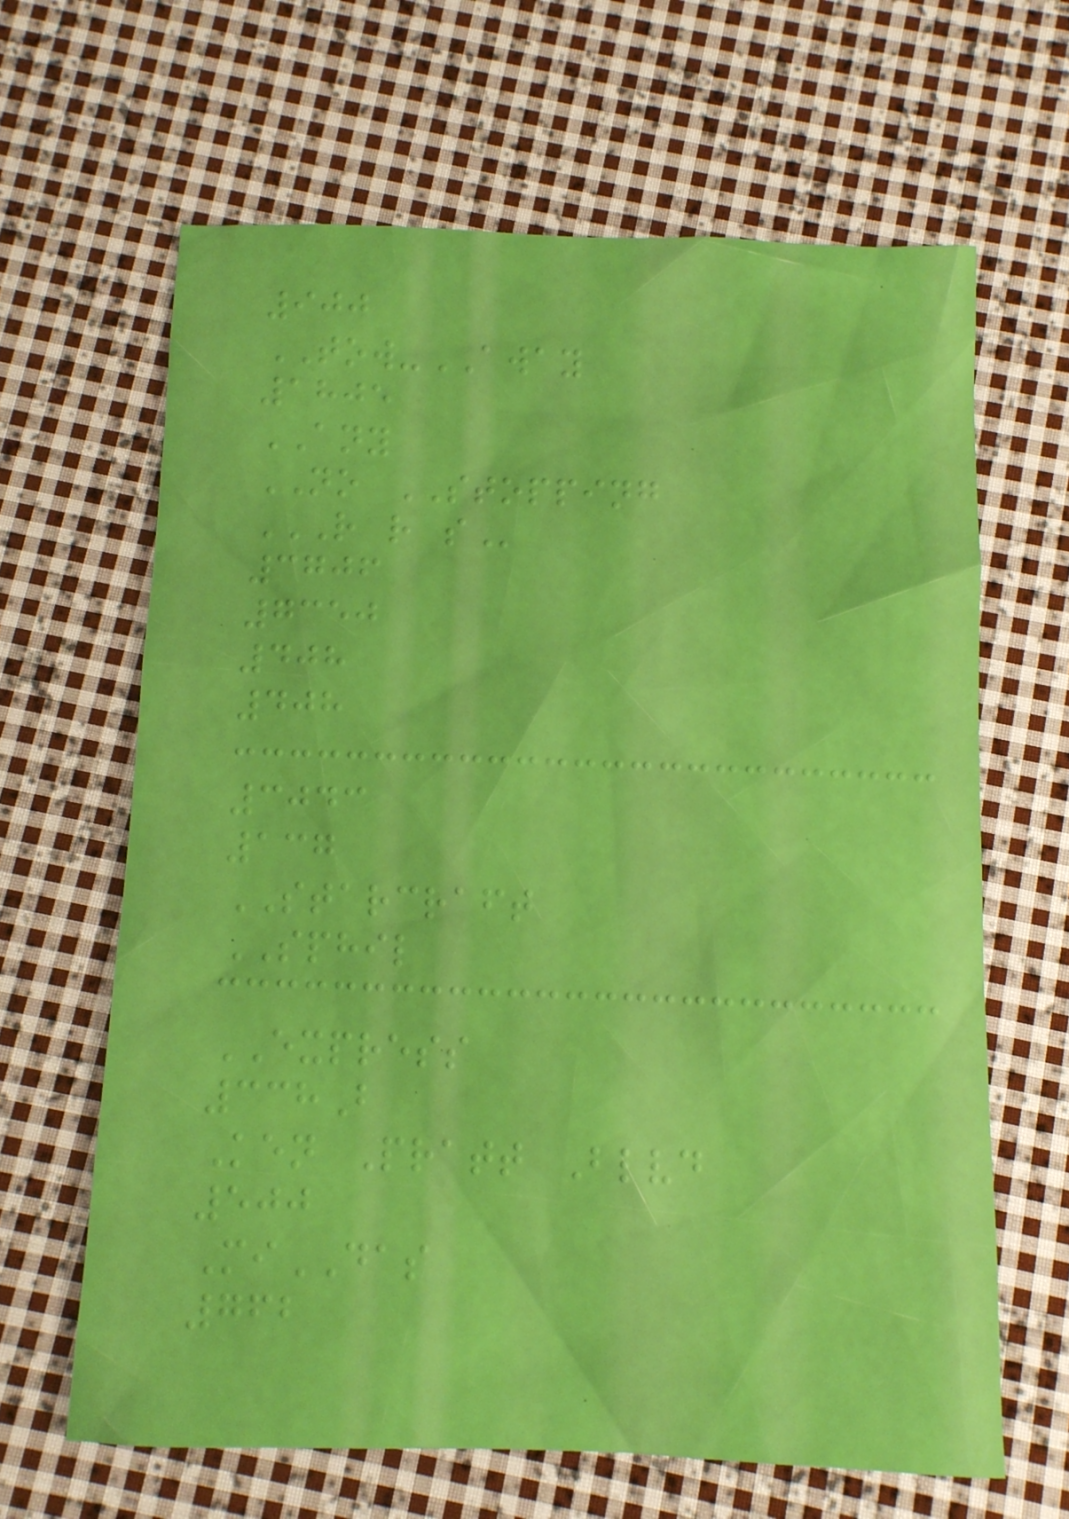900
TOW-AWAY
1805
ANY
NO STOPPING
R R S
3706
7350
408
408
3043
137
STARCRAFT
SPHIL
EXPRESS
338B
Ken Pratt Blvd
500
MiDAS
762
